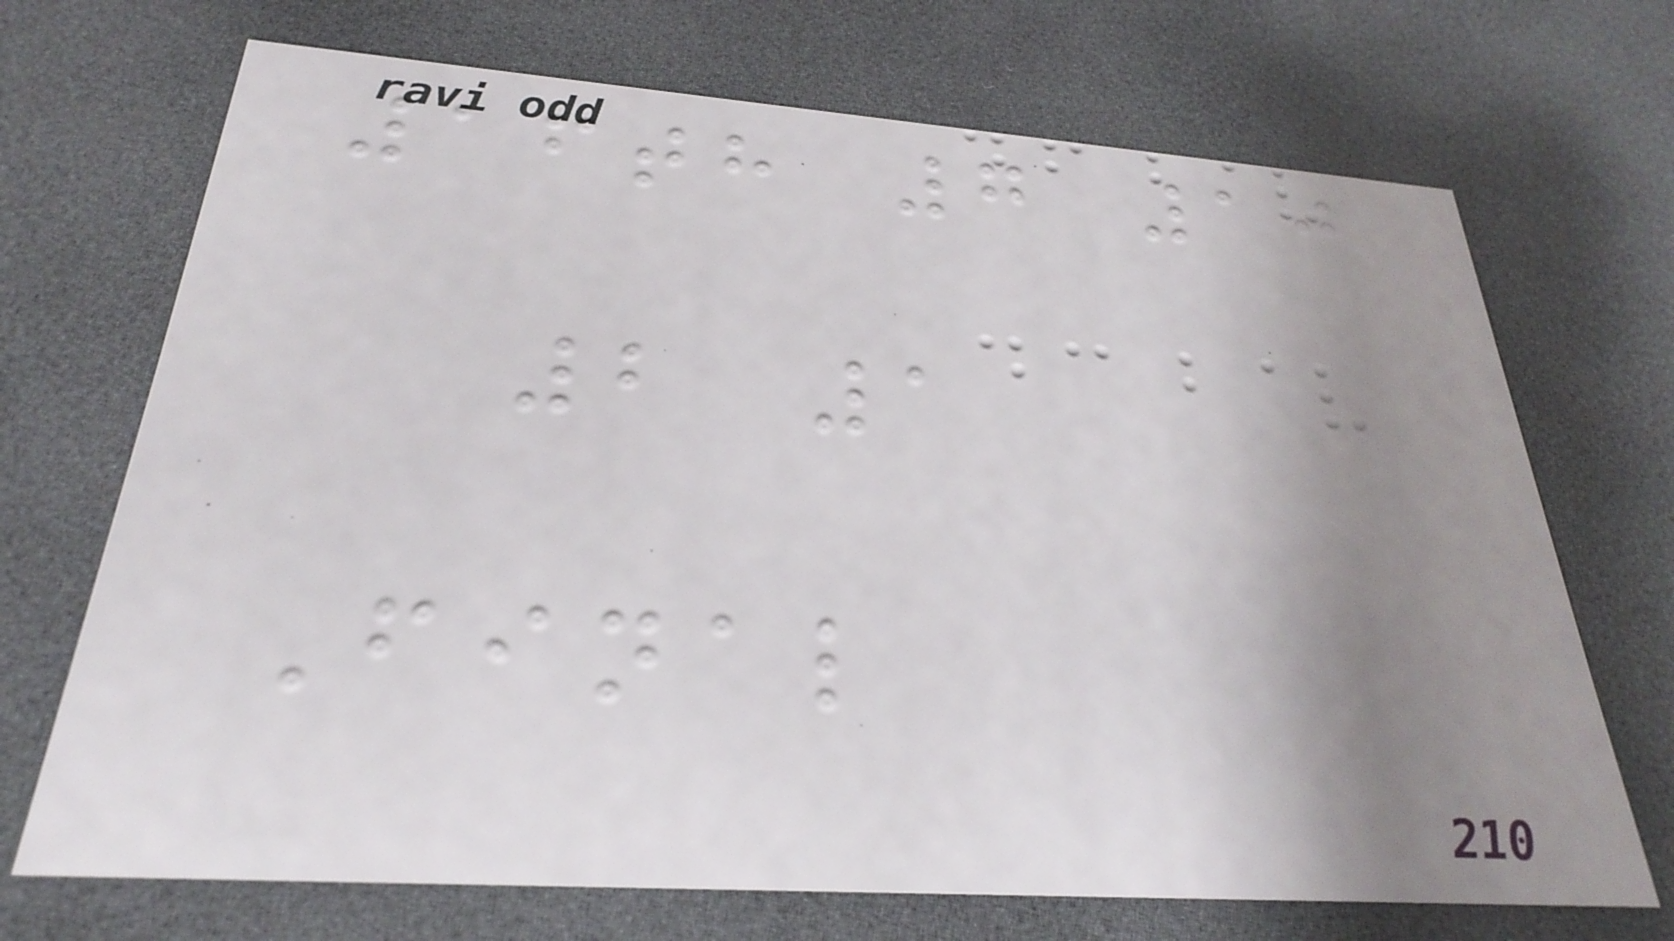16th 7 10
2 1
Final
